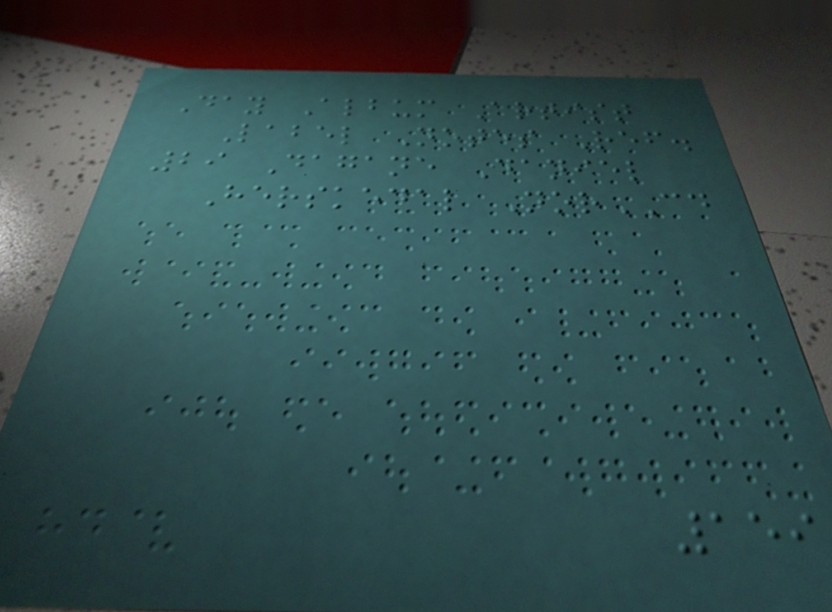Day Album Artist
Label Notes Ref.
29 Dagane Daniel
Herskedal NorCD
159
